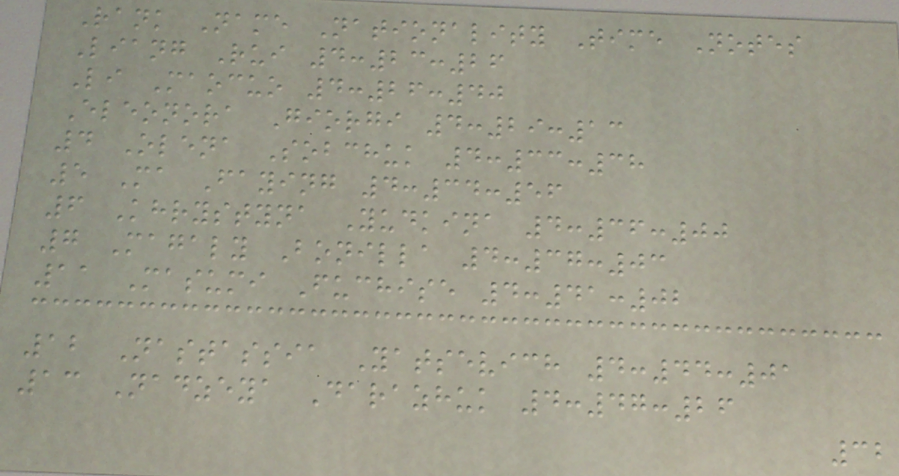Rank Name Nationality Time Notes
Liang Rui 4:23:26
Li Maocuo 4:26:40
Eleonora Giorgi 4:29:13
4 Olena Sobchuk 4:33:38
5 Ma Faying 4:34:56
6 Khrystyna Yudkina 4:36:00
7 Magaly Bonilla 4:37:03
11 Masumi Fuchise 4:41:02
12 Nastassia Yatsevich 4:44:01
13 Nadzeya Darazhuk 4:47:26
32
